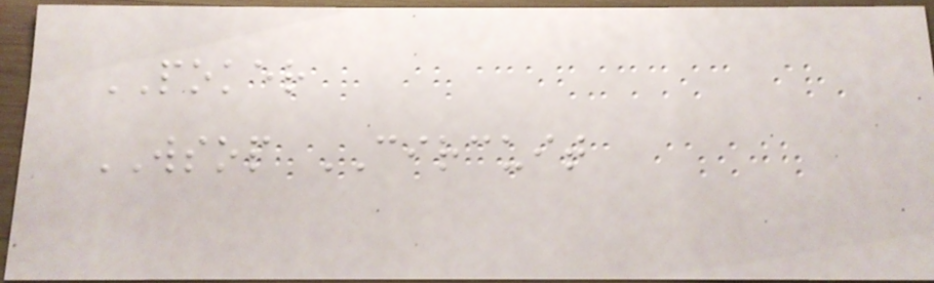POKER
WSOP CIRCUIT
